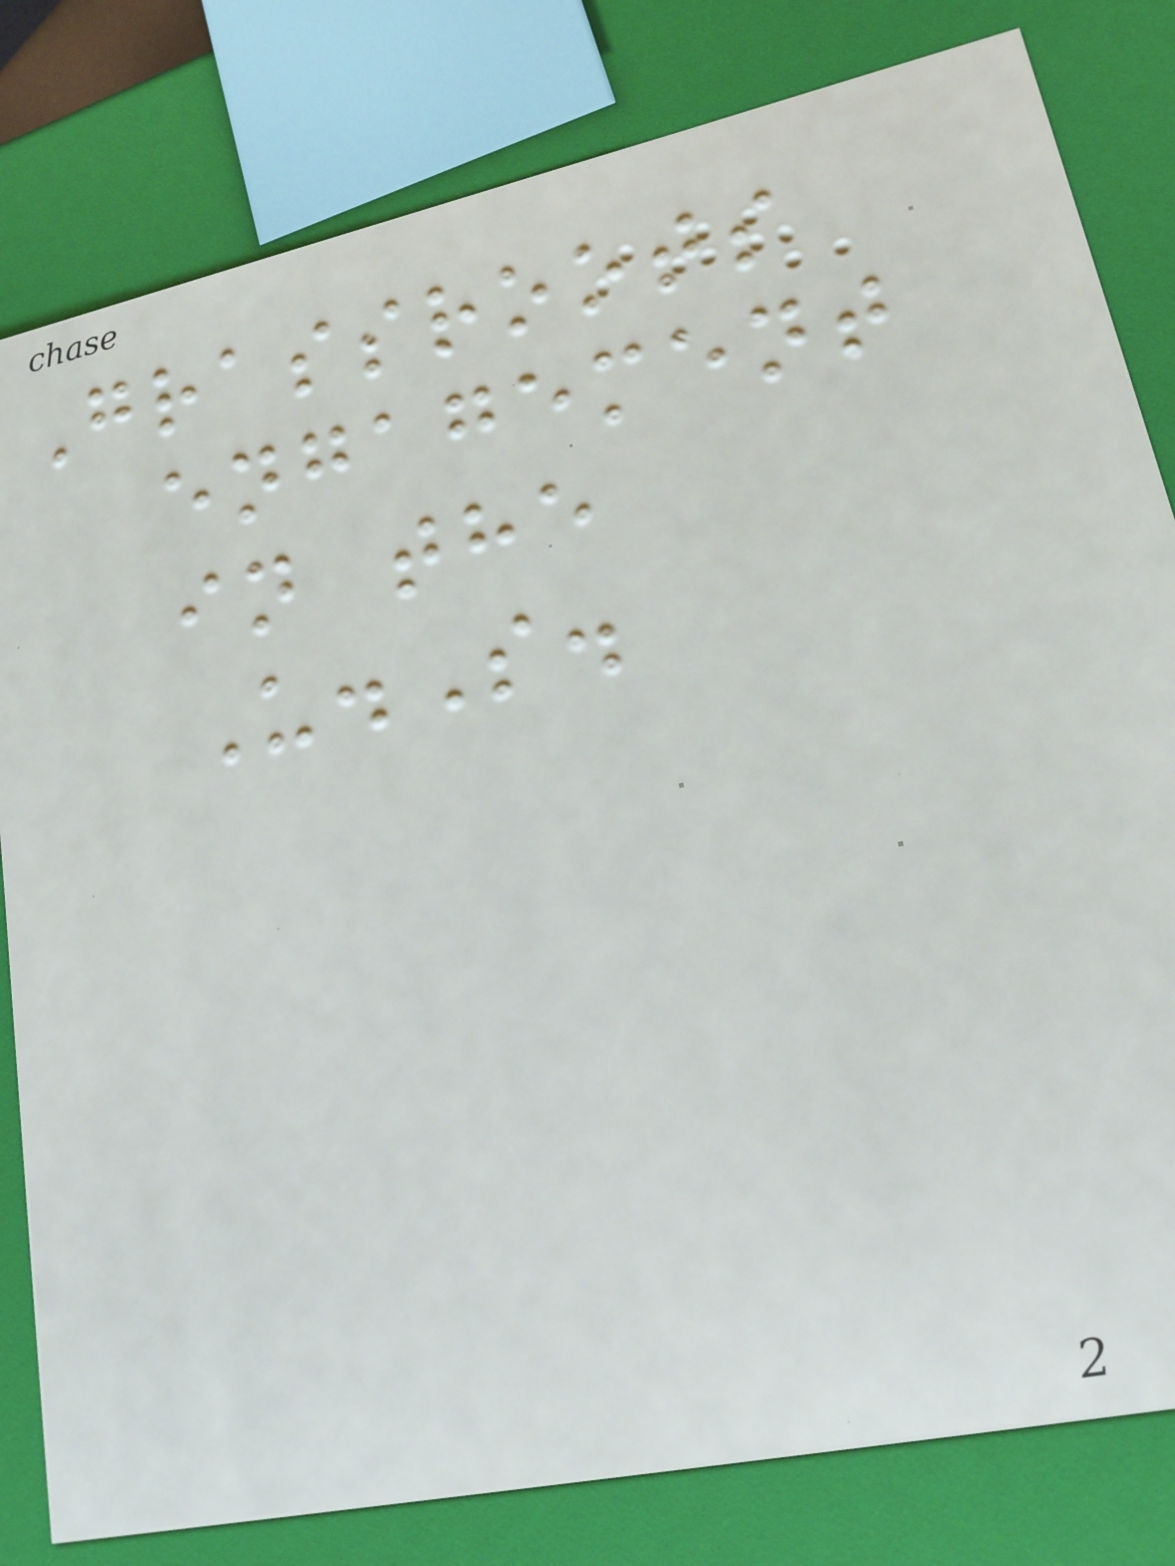Grassroots
engagement
in the
U.S.
